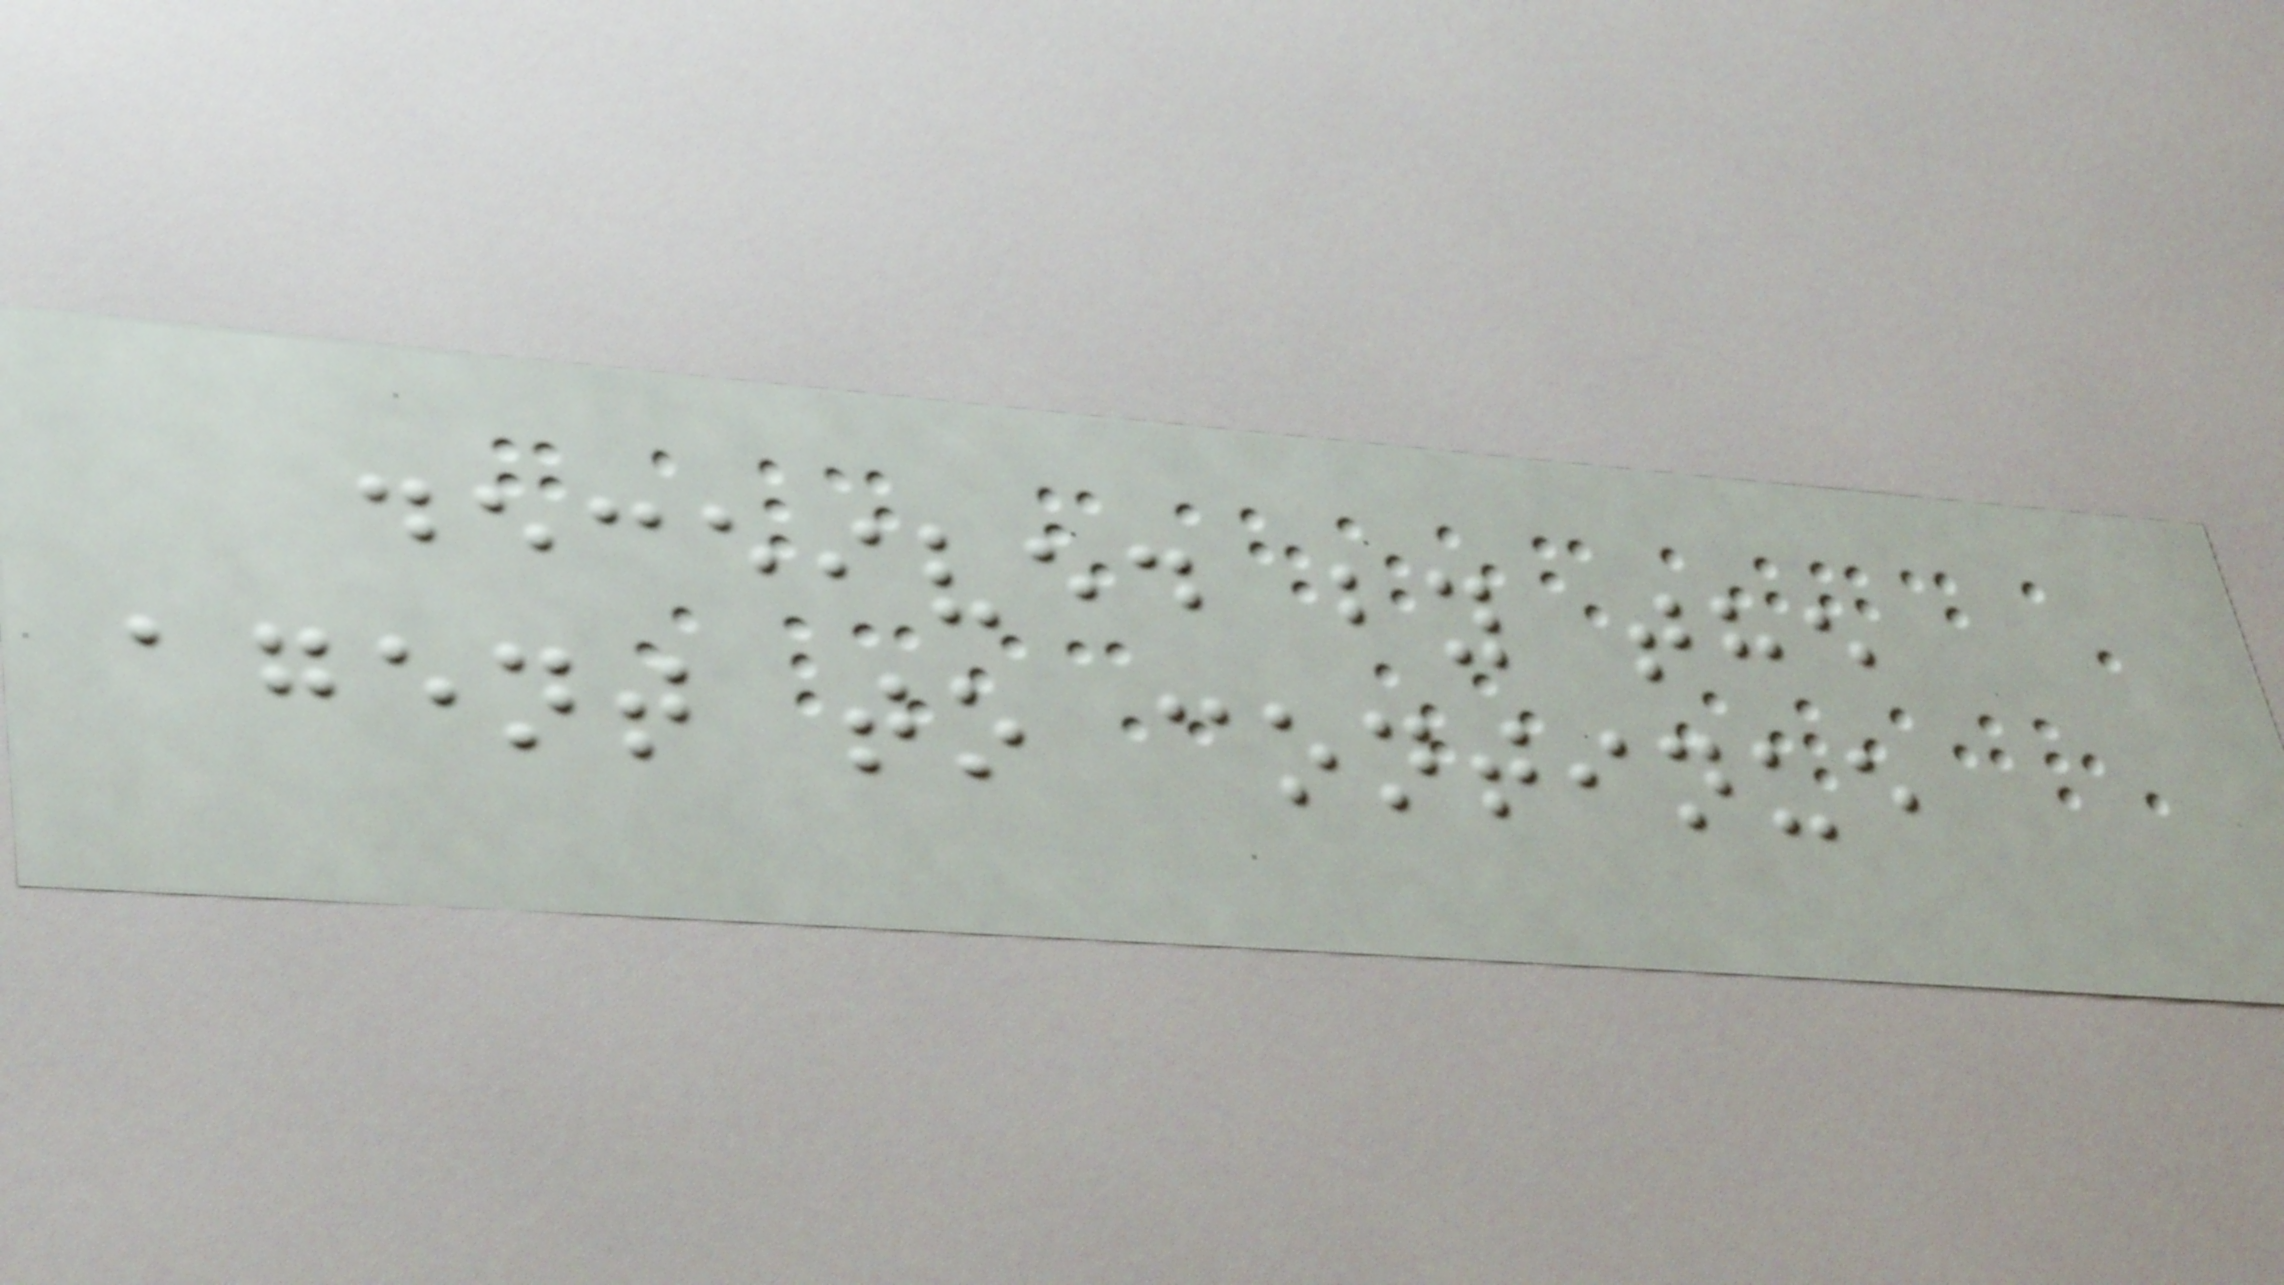deceived by the
agent to continue
